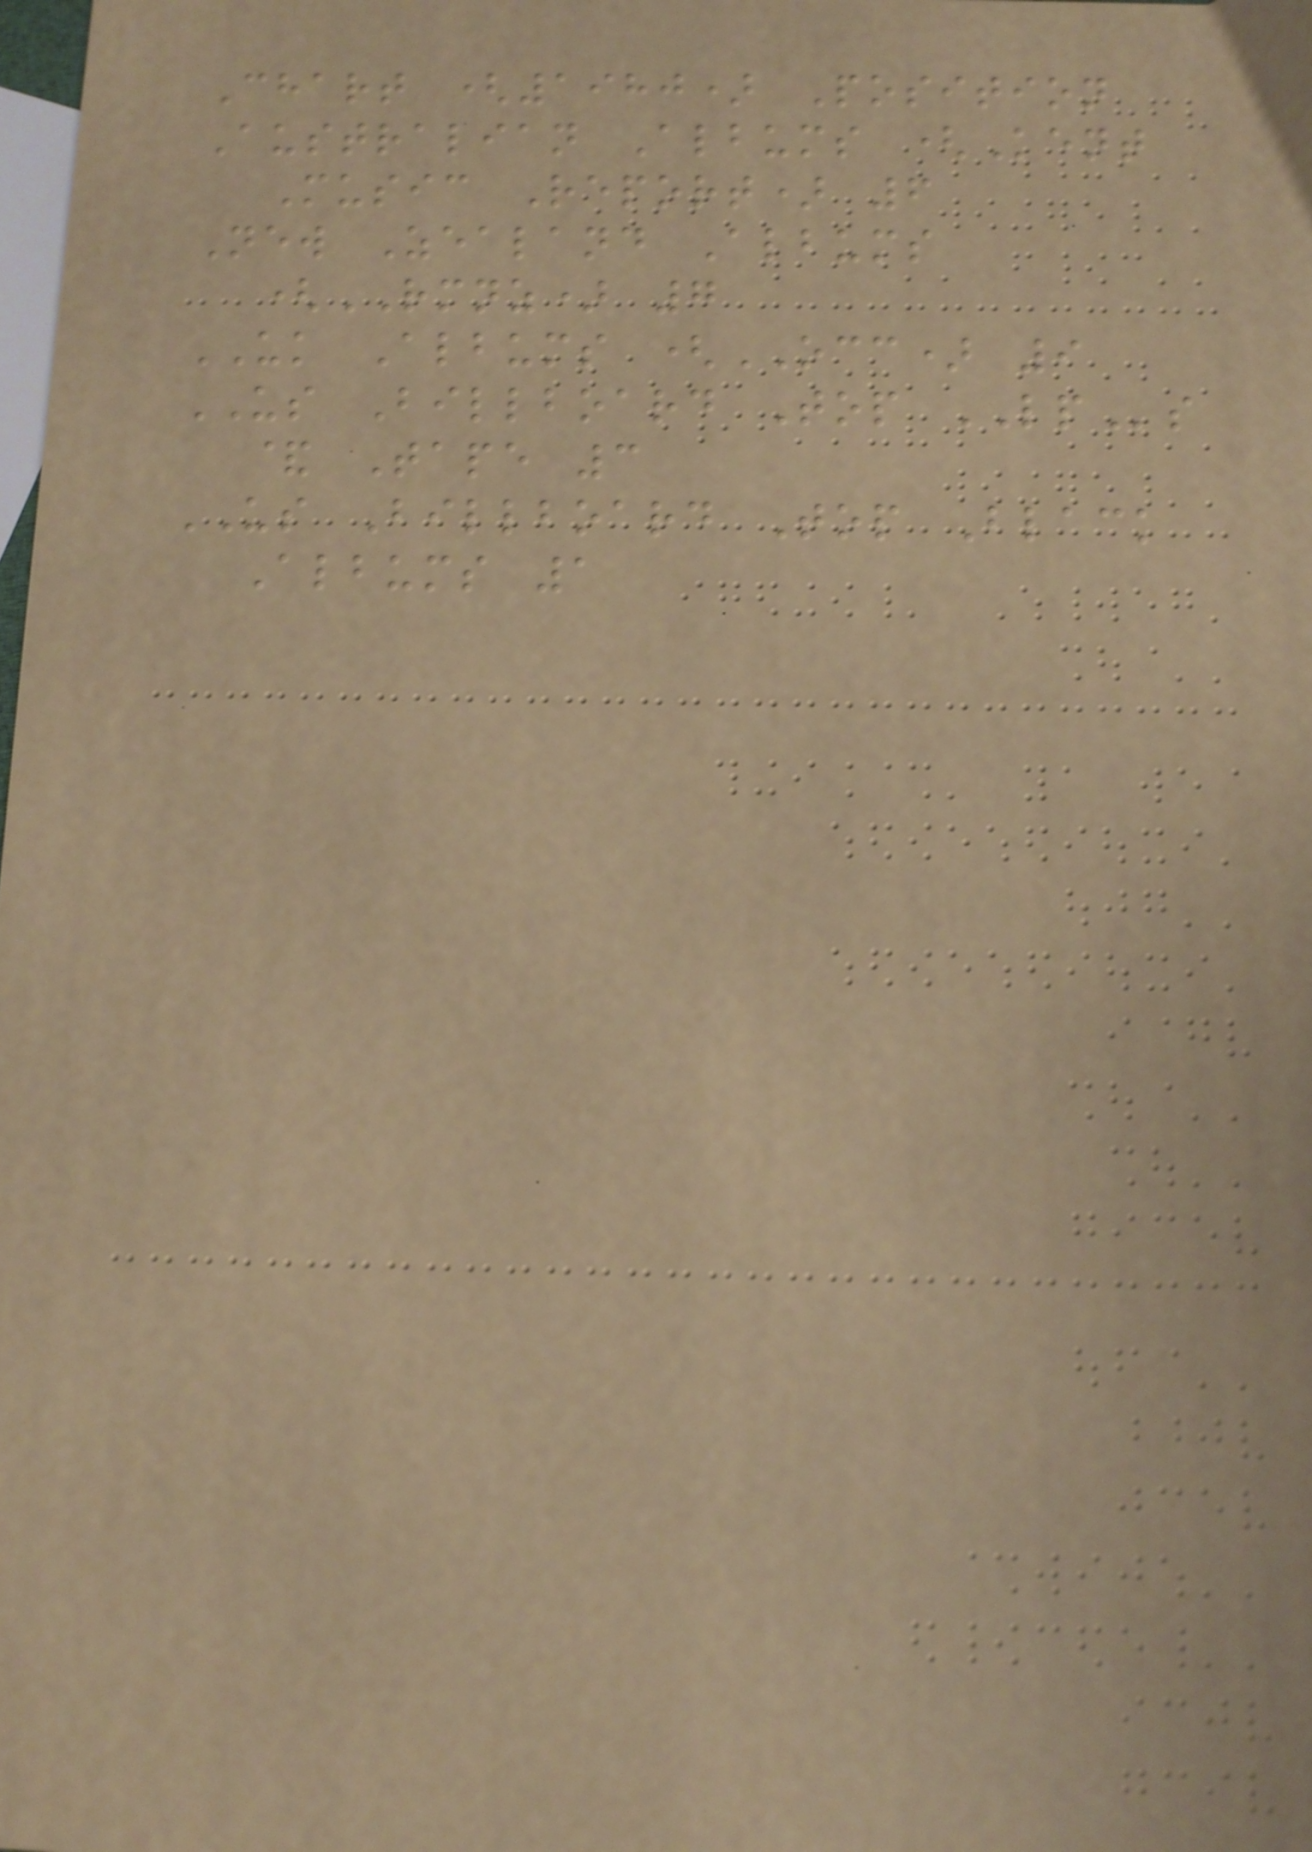Chart (1980) Position
Australian Albums (Kent
Music Report) 6
New Zealand Albums
(RMNZ) 7
UK Albums (OCC) 9
US Billboard Top LPs
& Tape 3
US Billboard Top Black
Albums 1
